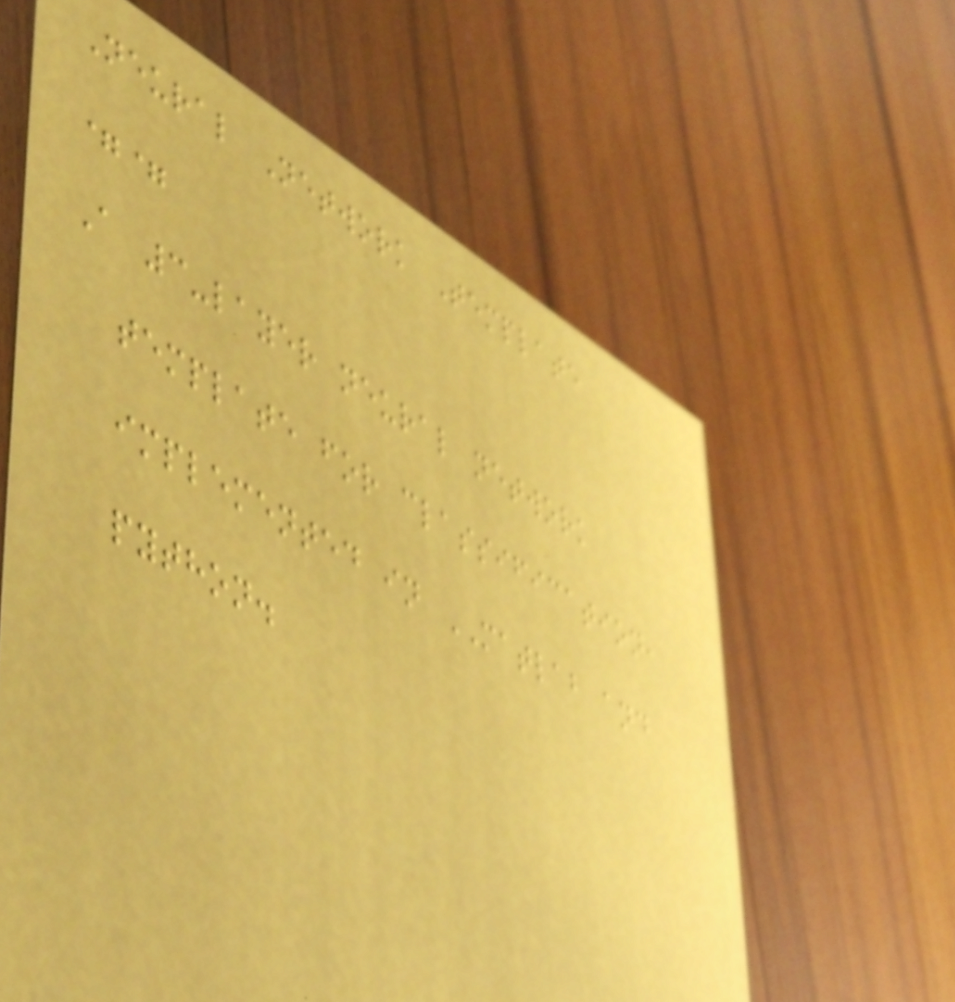Neural Network Template
==
A 3-layer neural network
template for classification,
implemented in MATLAB and
python.
